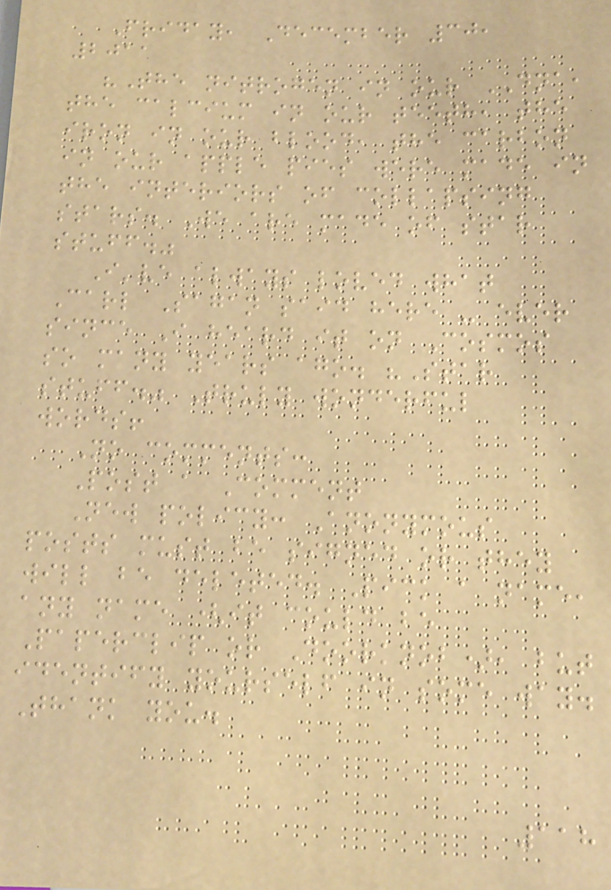Friday, December 30,
2011
"The nitrogen in our DNA,
the calcium in our teeth, the
iron in our blood, the carbon
in our apple pies were made in
the interiors of collapsing
stars. We are made of star
stuff."
I've always loved what
Carl Sagan said here - ever
since I heard it on Cosmos
so many years ago. "Star
stuff." Truly wonderful
words!
No comments:
Post a Comment
New policy: Anonymous
posts must be signed or they
will be deleted. Pick a name,
any name (it could be
Paperclip or Doorknob), but
identify yourself in some way.
Thank you.
118
